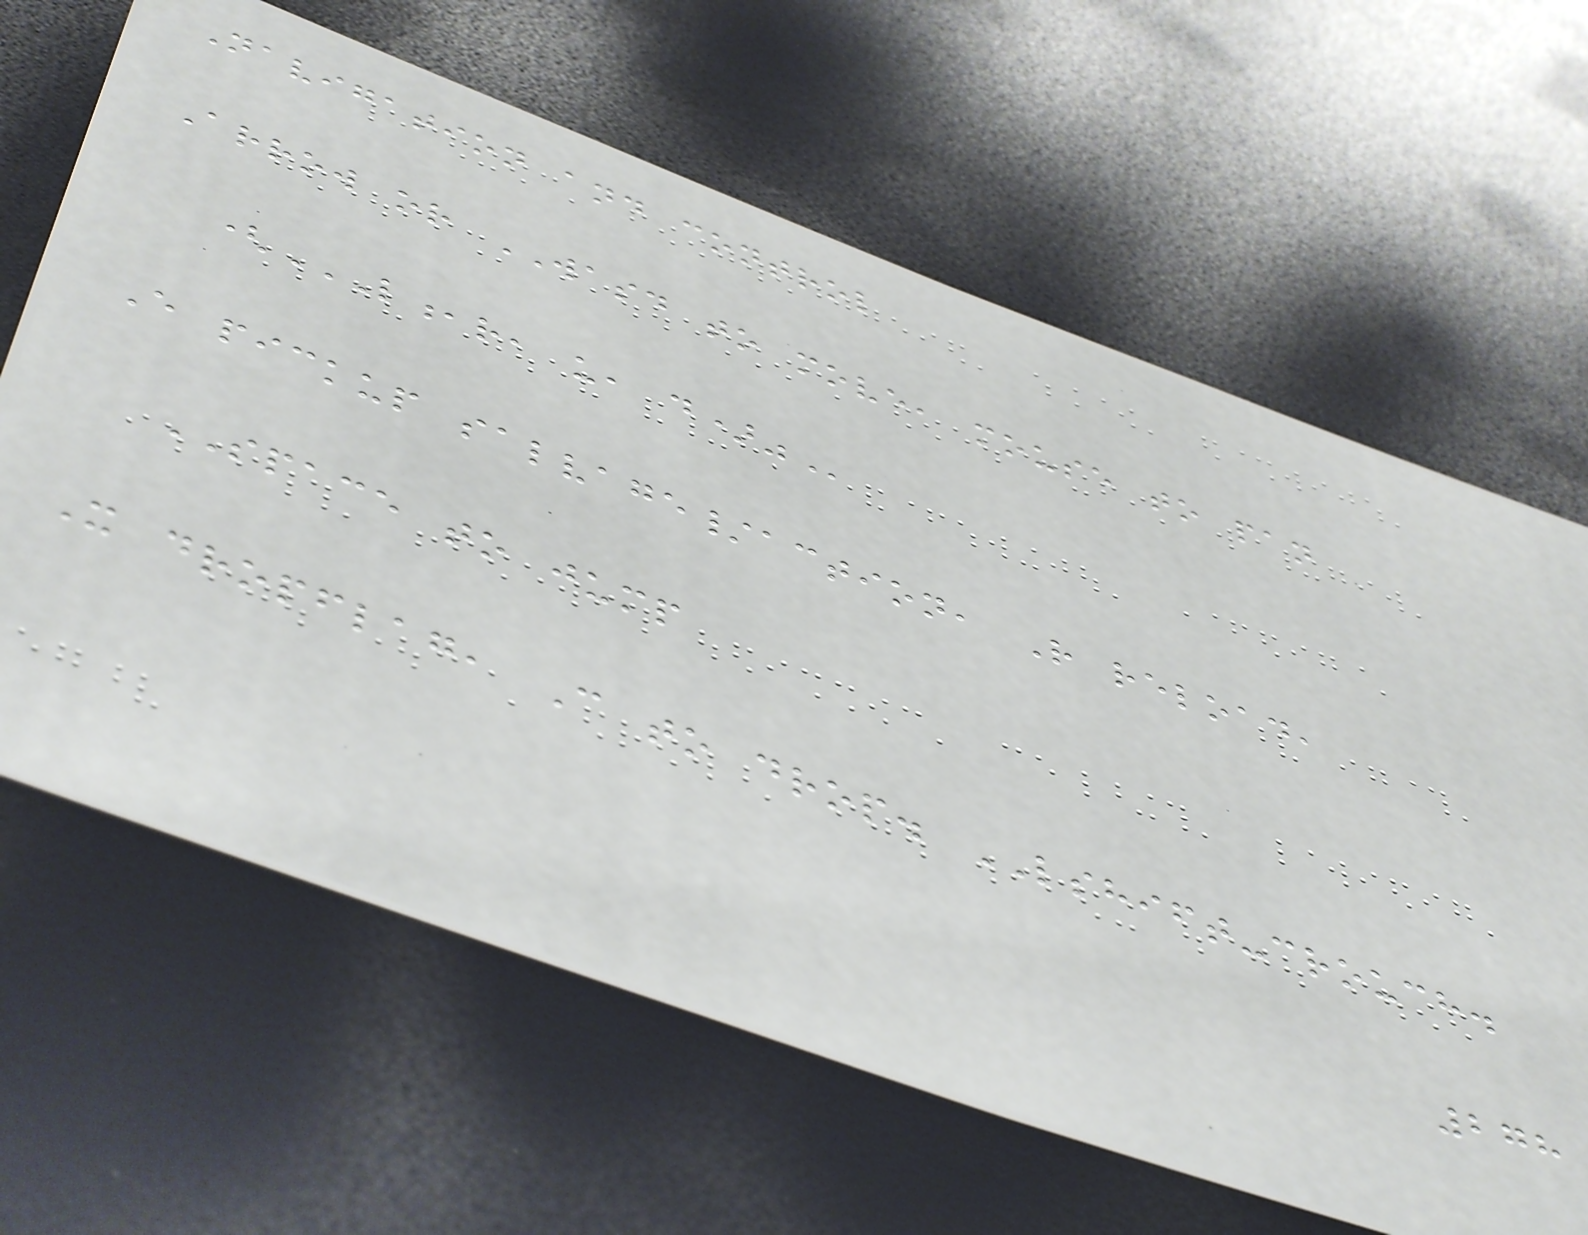Navigation and control
Arrow or WASD to move, mouse to pan
(L,R, U, D)"
E pickup salvage/action, R reload,
SPACE to jump
X dropflag, C to drop. LSHIFT-crouch.
278
